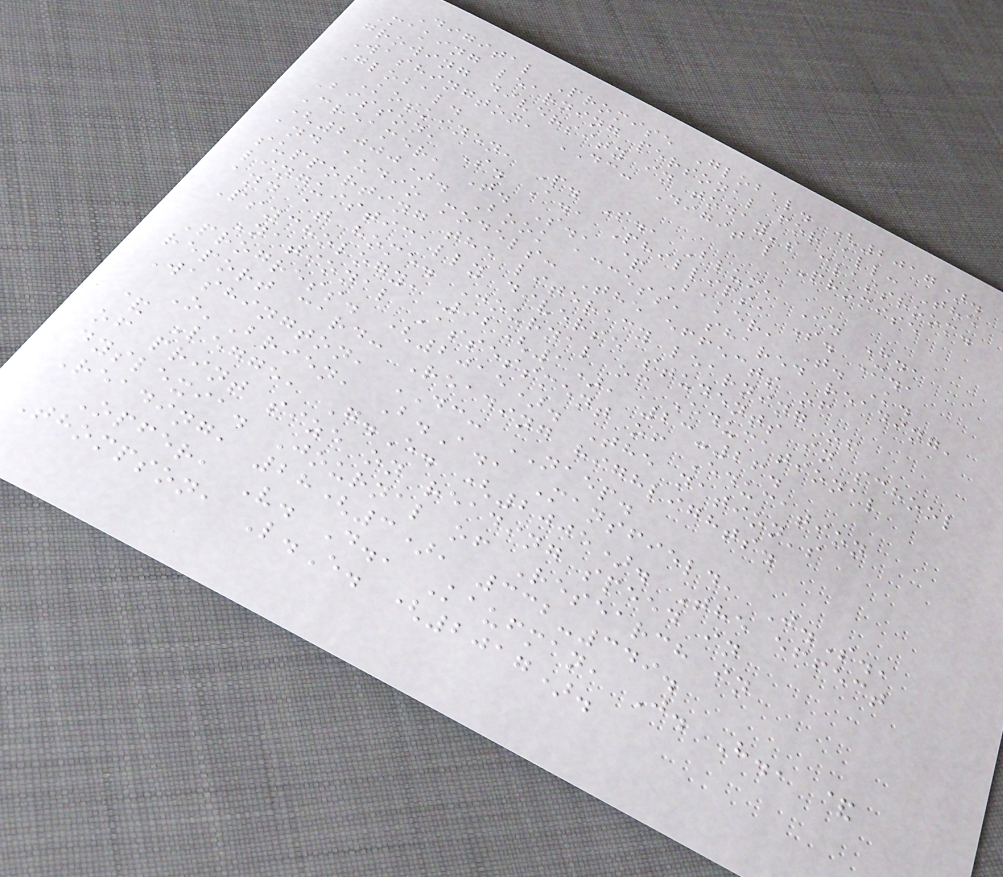Digital Promise Global. (2017).
Making learning personal for all: The
growing diversity in today's classroom.
Washington, DC: Digital Promise
Global.
Koskinen, P. S., Blum, I. H.,
Bisson, S. A., Phillips, S. M.,
Creamer, T. S., & Baker, T. K.
(2000). Book access, shared reading,
and audio models: The effects of
supporting the literacy learning of
linguistically diverse students in school
and at home. Journal of Educational
Psychology, 92(1), 23-26.
National Assessment of Education
Progress. (2015). The nation's
report card: Reading highlights.
Washington, DC: NAEP.
O'Brien, B.A., Mansfield, J.S.,
& Legge, G.E. (2005). The effect
of print size on reading speed in
dyslexia. Journal of Research in
Reading, 28(3), 332-349.
Opfer, V. D., Kaufman, J. H., &
Thompson, L.E. (2017).
